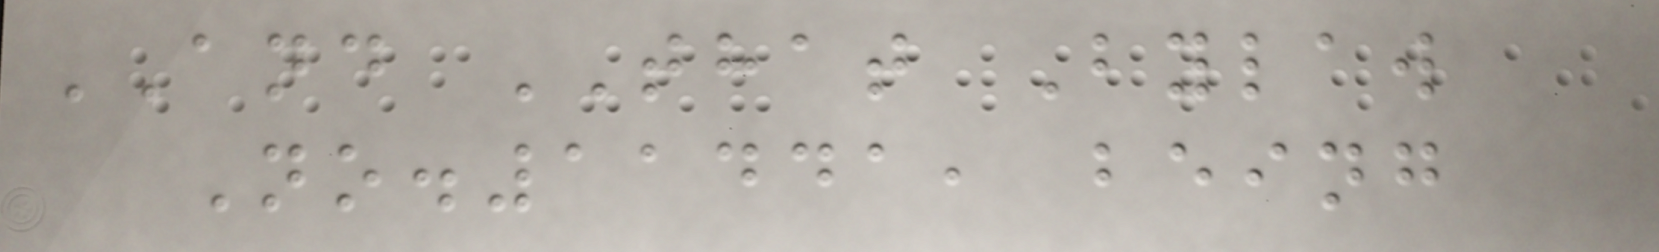AND THAT Bylaw
No.11441, being
